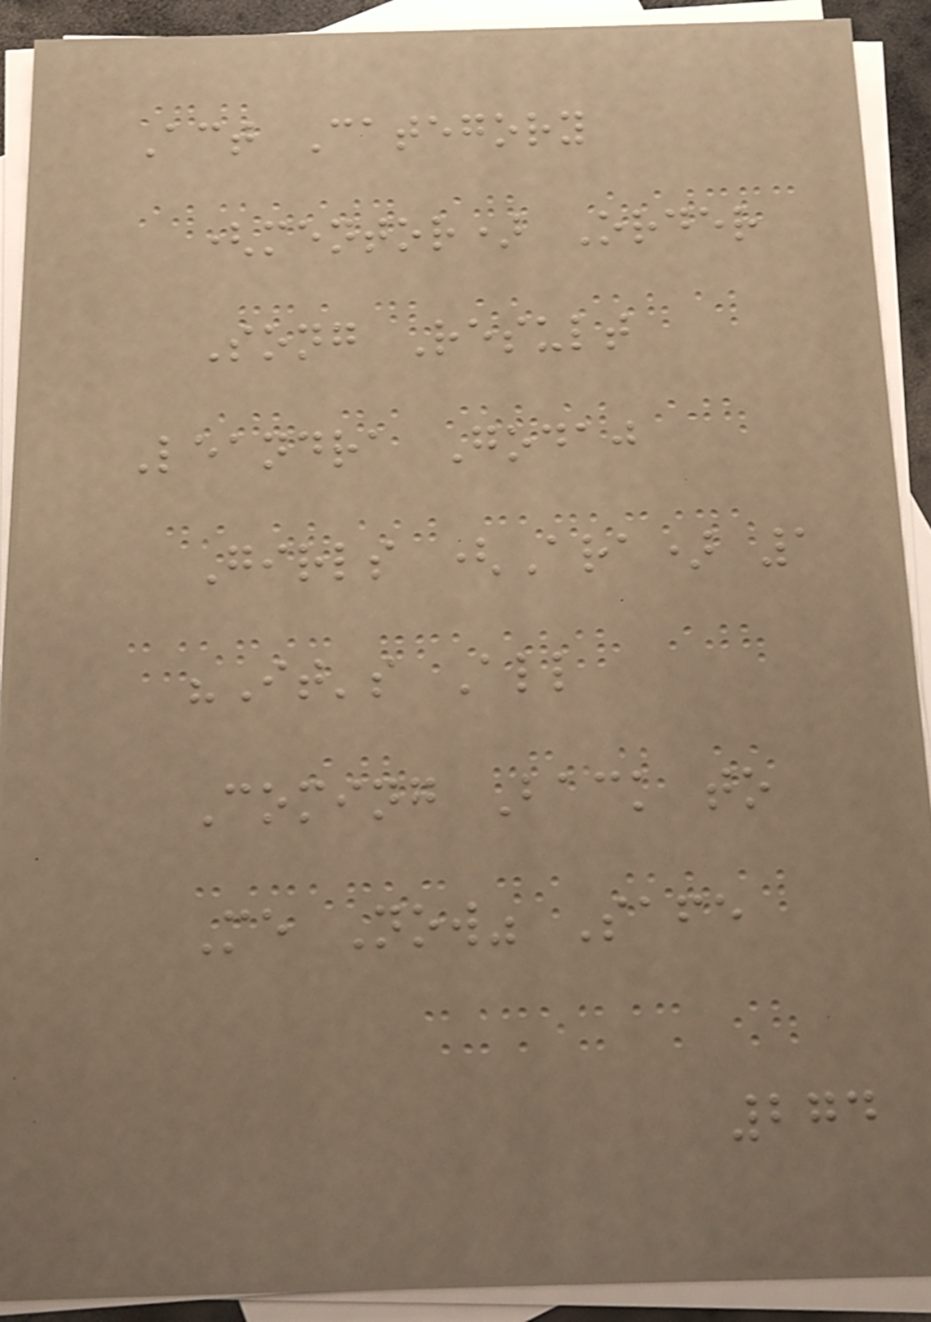Act Category
(mentor) Order
Song Result
Leandra Godaj
Girls (Ara) 1
"It's All
Coming Back to
Me Now" Safe
274
